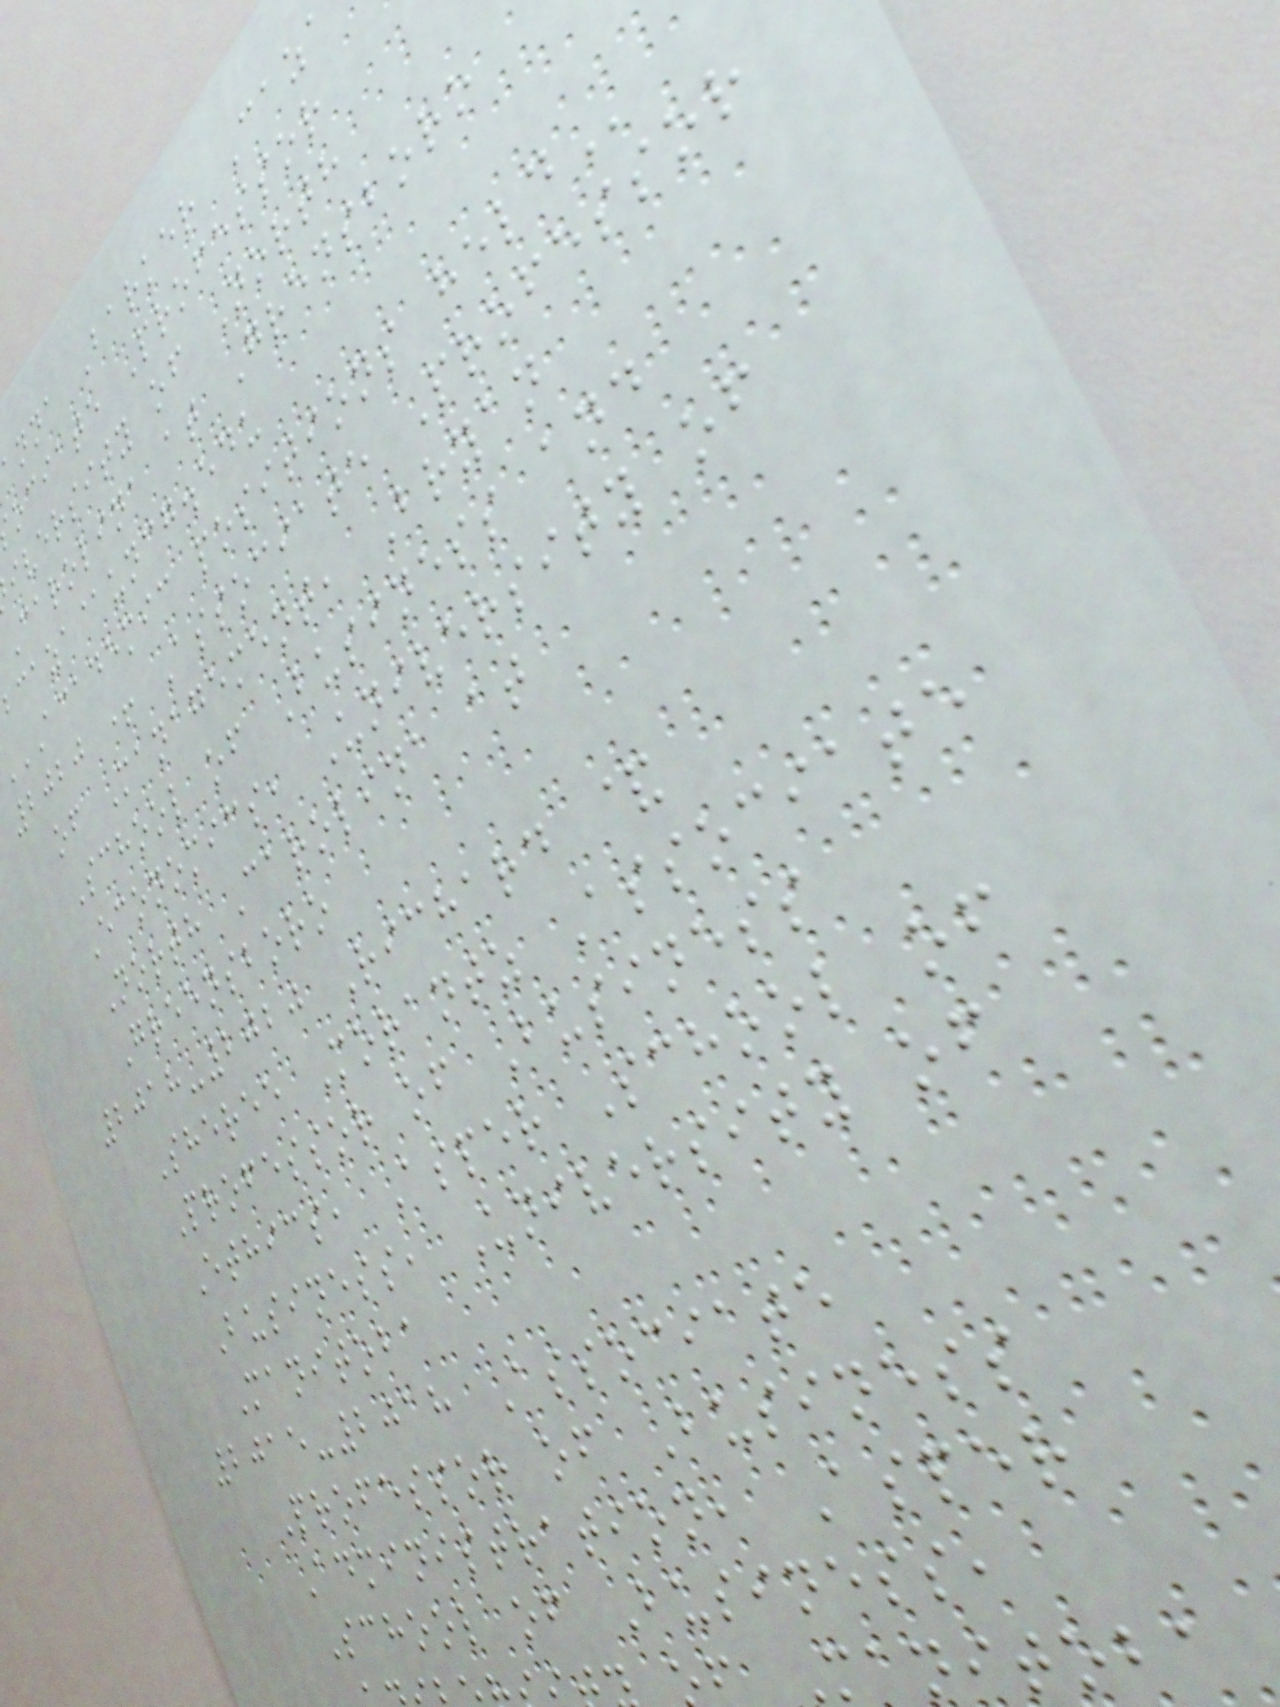nna Barker Caz
ociate Professor
iversity of North
Carolina at Grensboro
bcaza@uncg.edu
ACADEMIC positions
2020 + Associate Professor
of Management, Bryan
School of Business and
Economics, University of
North Carolina at
Greensboro
2018-2020 Richard &
Sheree Morantz Associate
Professor of Business
Ethics, Asper School of
Business, University of
Manitoba
2015-2018 Associate
Professor of Business
Administration, Asper
School of Business,
f Manitoba
